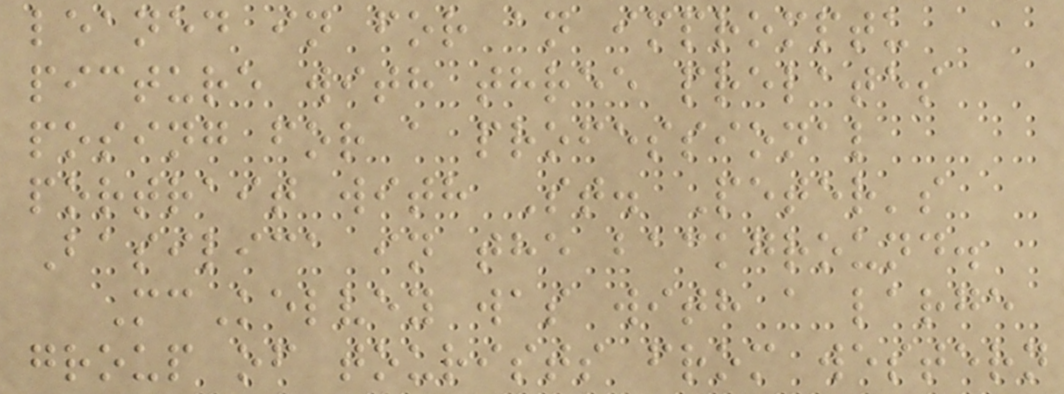leaned in for an impromptu
picture with three prelates
posing for a professional
portrait with St. Peter's
Basilica in the background.
McKelvey was with a large
group of tourists from western
